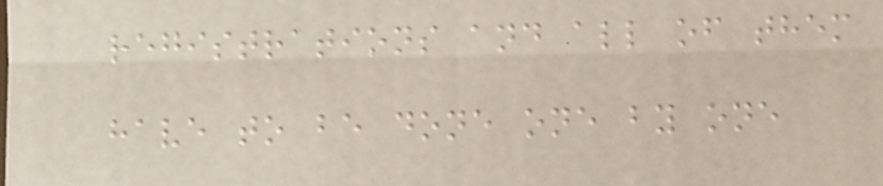registrations and all of them
have to be done one by one
